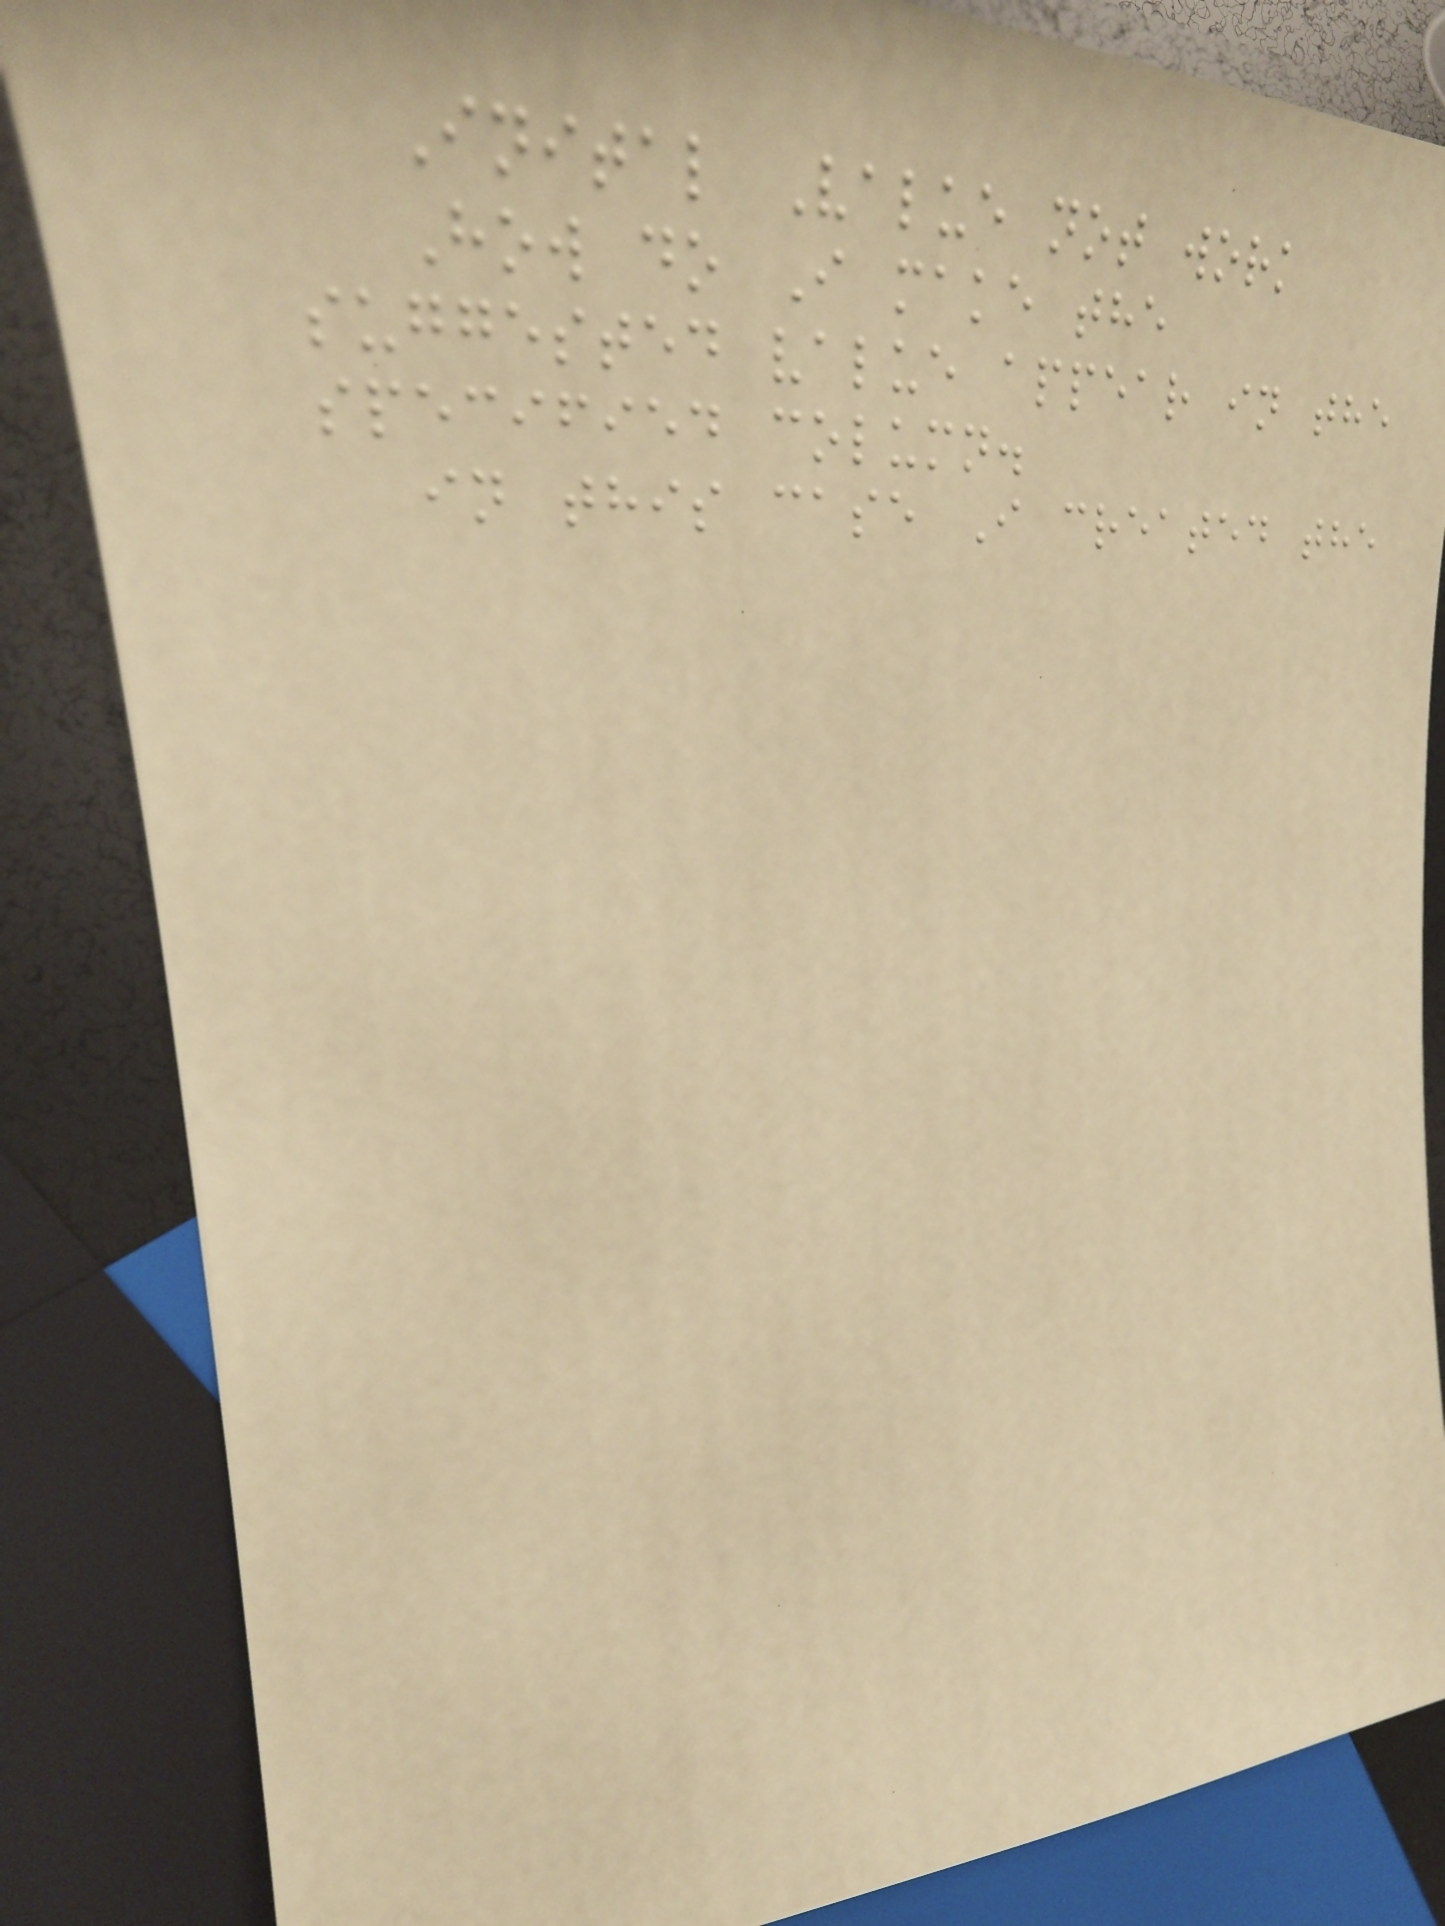Inital Value not work
How do I make the
suggested value appear in the
specified column.
in this case I created the
